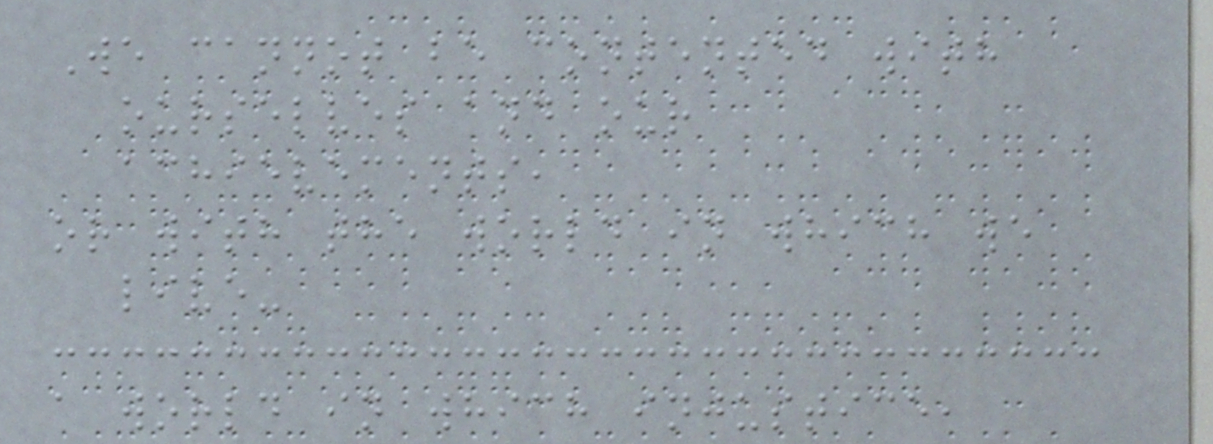We cannot be contented with
ourselves and our
achievements,
or with the world in which we
live-
a world in which injustice,
